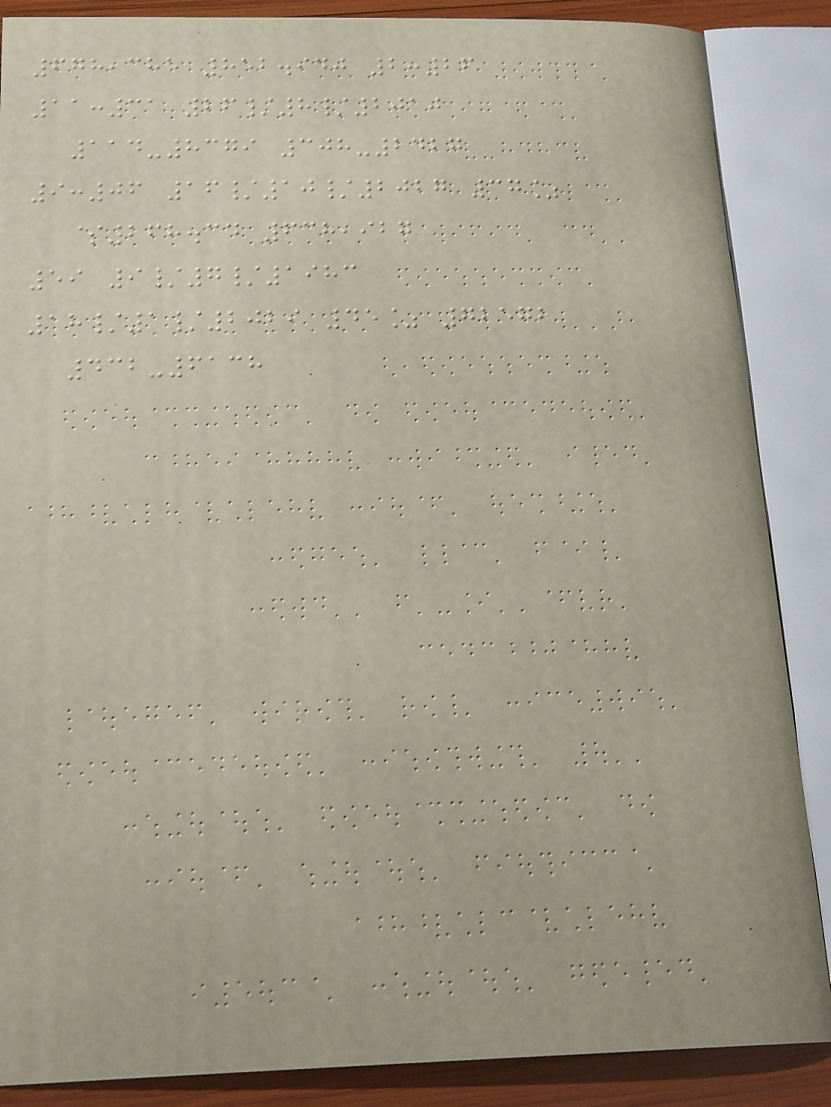678,385 852.940 2:26
11:31 26/8/2010
114-8379 308-2427
9:06 16/10/2027 37%
$268.34 638,927
59 9/7/1983
18/1/2029 45% 72572
432-6138
